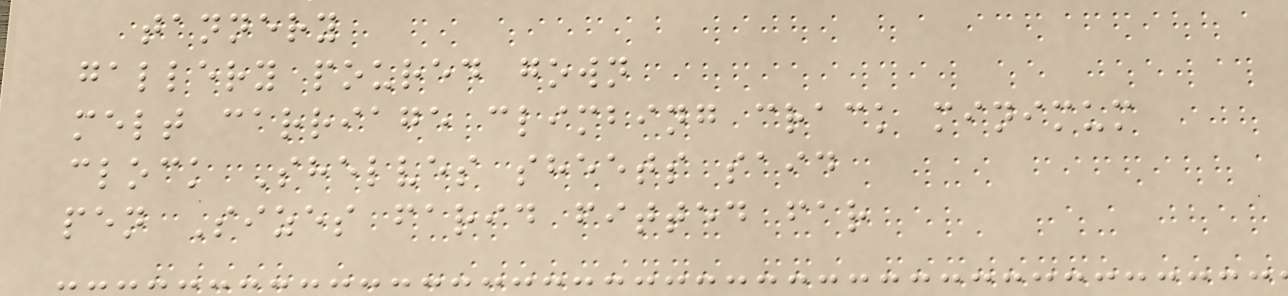tannery
gallery poured gown
melt carriage climbing crack minimum
clock Shelves sheets said
pen Sizes farid fitted far
